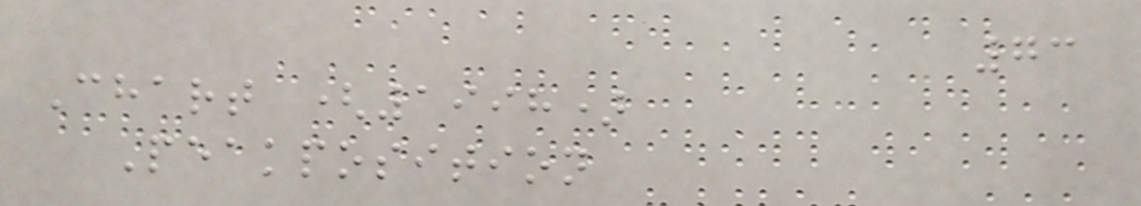73
Chart (1998)
Peakposition
